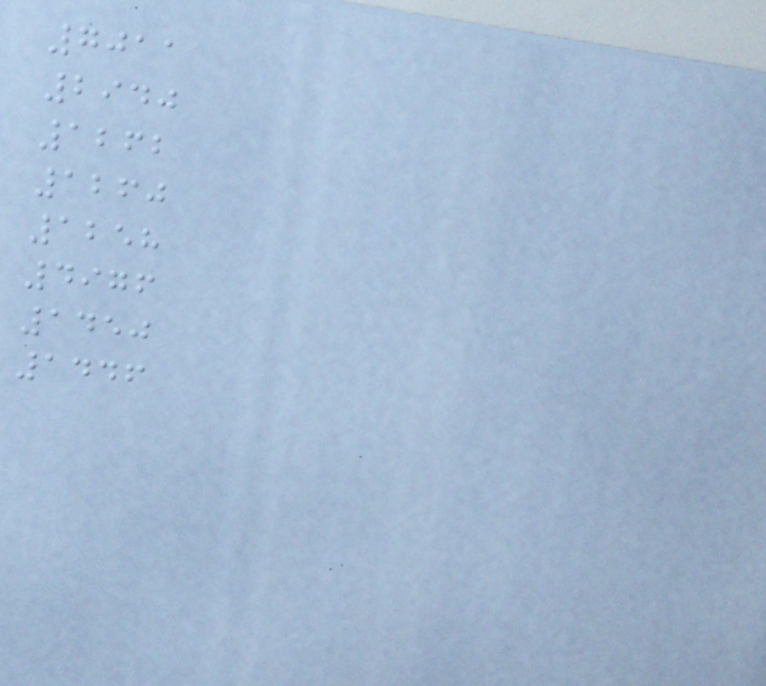7011
2940
1262
1260
1258
4976
1450
1446
